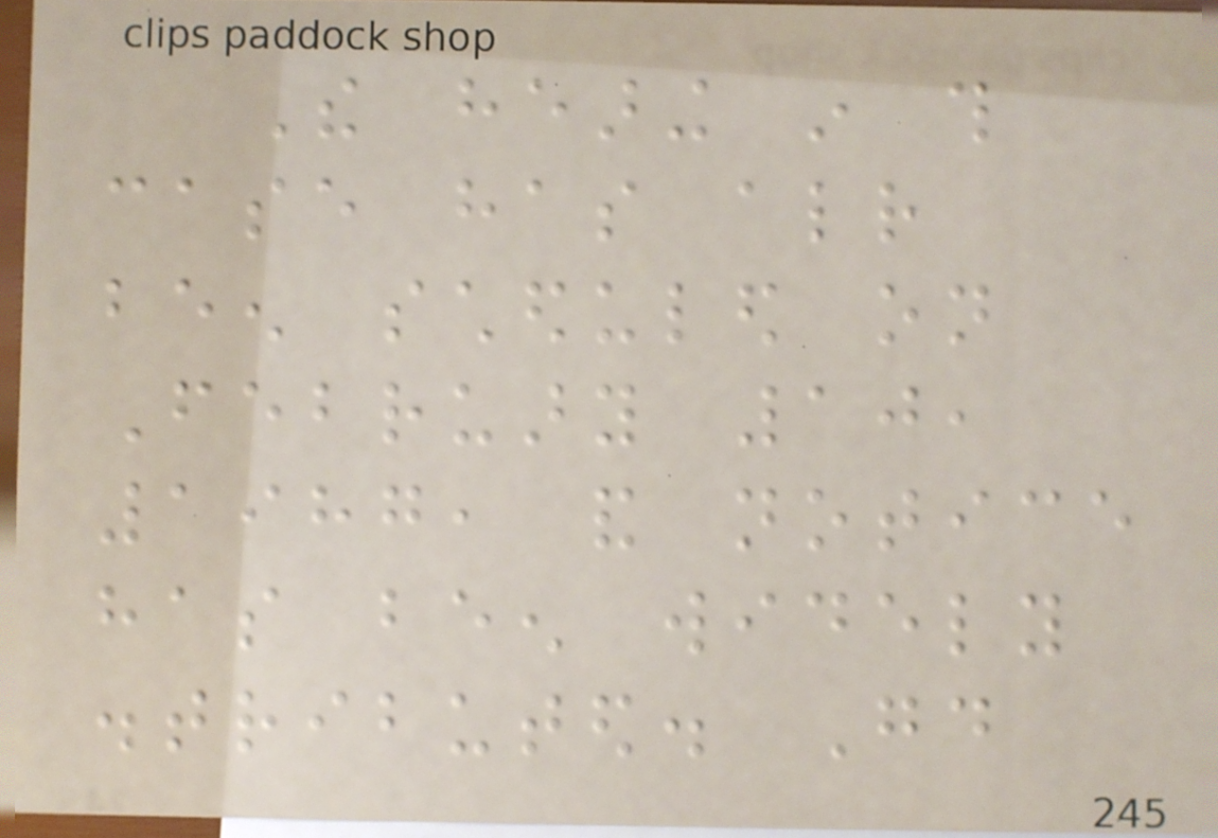The hearing in this
case has already
been scheduled on
February 10,
1987, and notice
has been widely
distributed. Good
